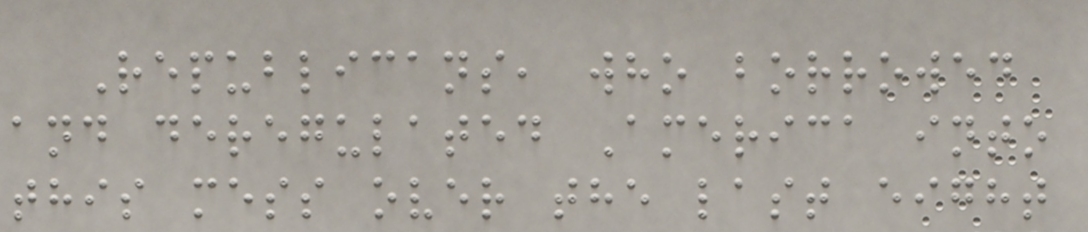Republicans, who borrowed
and deregulated America into
this mess over the last eight
